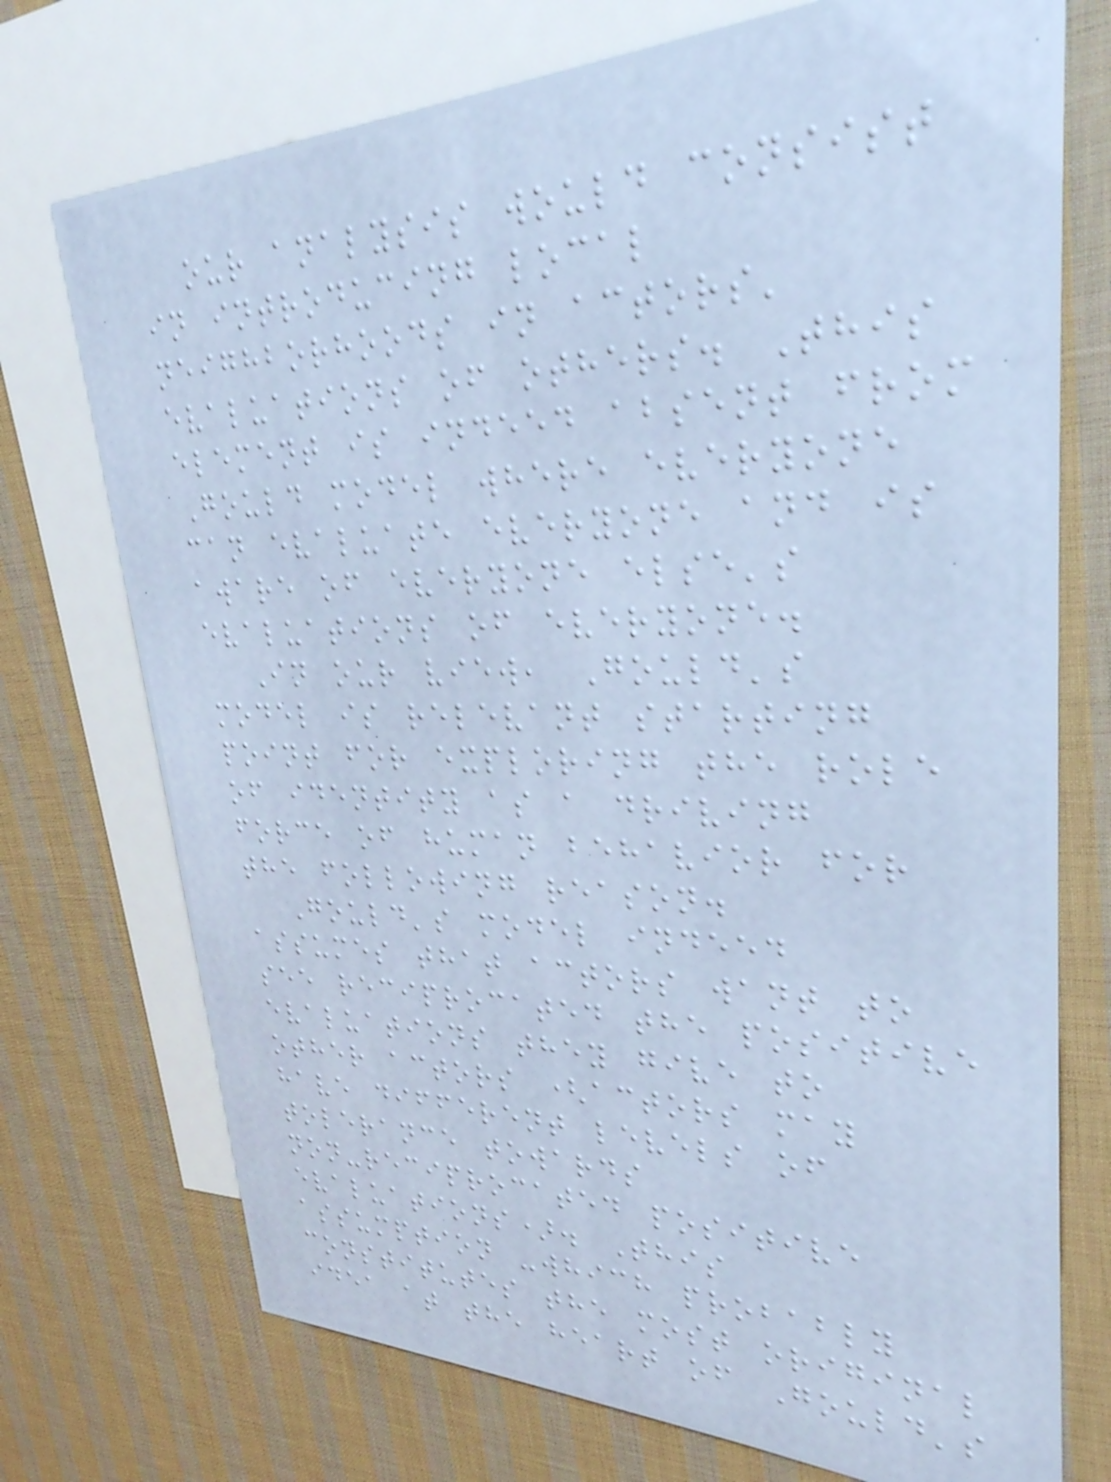our analysis would consist
in introducing local
neighborhoods in actors'
evaluations of others. This
element is indeed absent from
Gould model where everyone
can evaluate everyone and is
aware of everyone else's
evaluations of everyone.
In our view, Gould's
model is relevant starting
point for exploring the role
of identity as a driving
force of human behavior for
the following reason.
Gould's model indeed
assumes that actors want to
see reciprocated the positive
evaluations they give to
other actors (actors may
have different levels of
tolerance towards
non-reciprocated positive
evaluations). This
assumption -which probably
constitutes the most original
idea at the heart of Gould's
